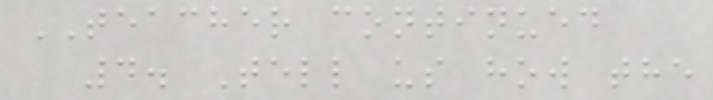TEACHER continued
4. Tell us how the
